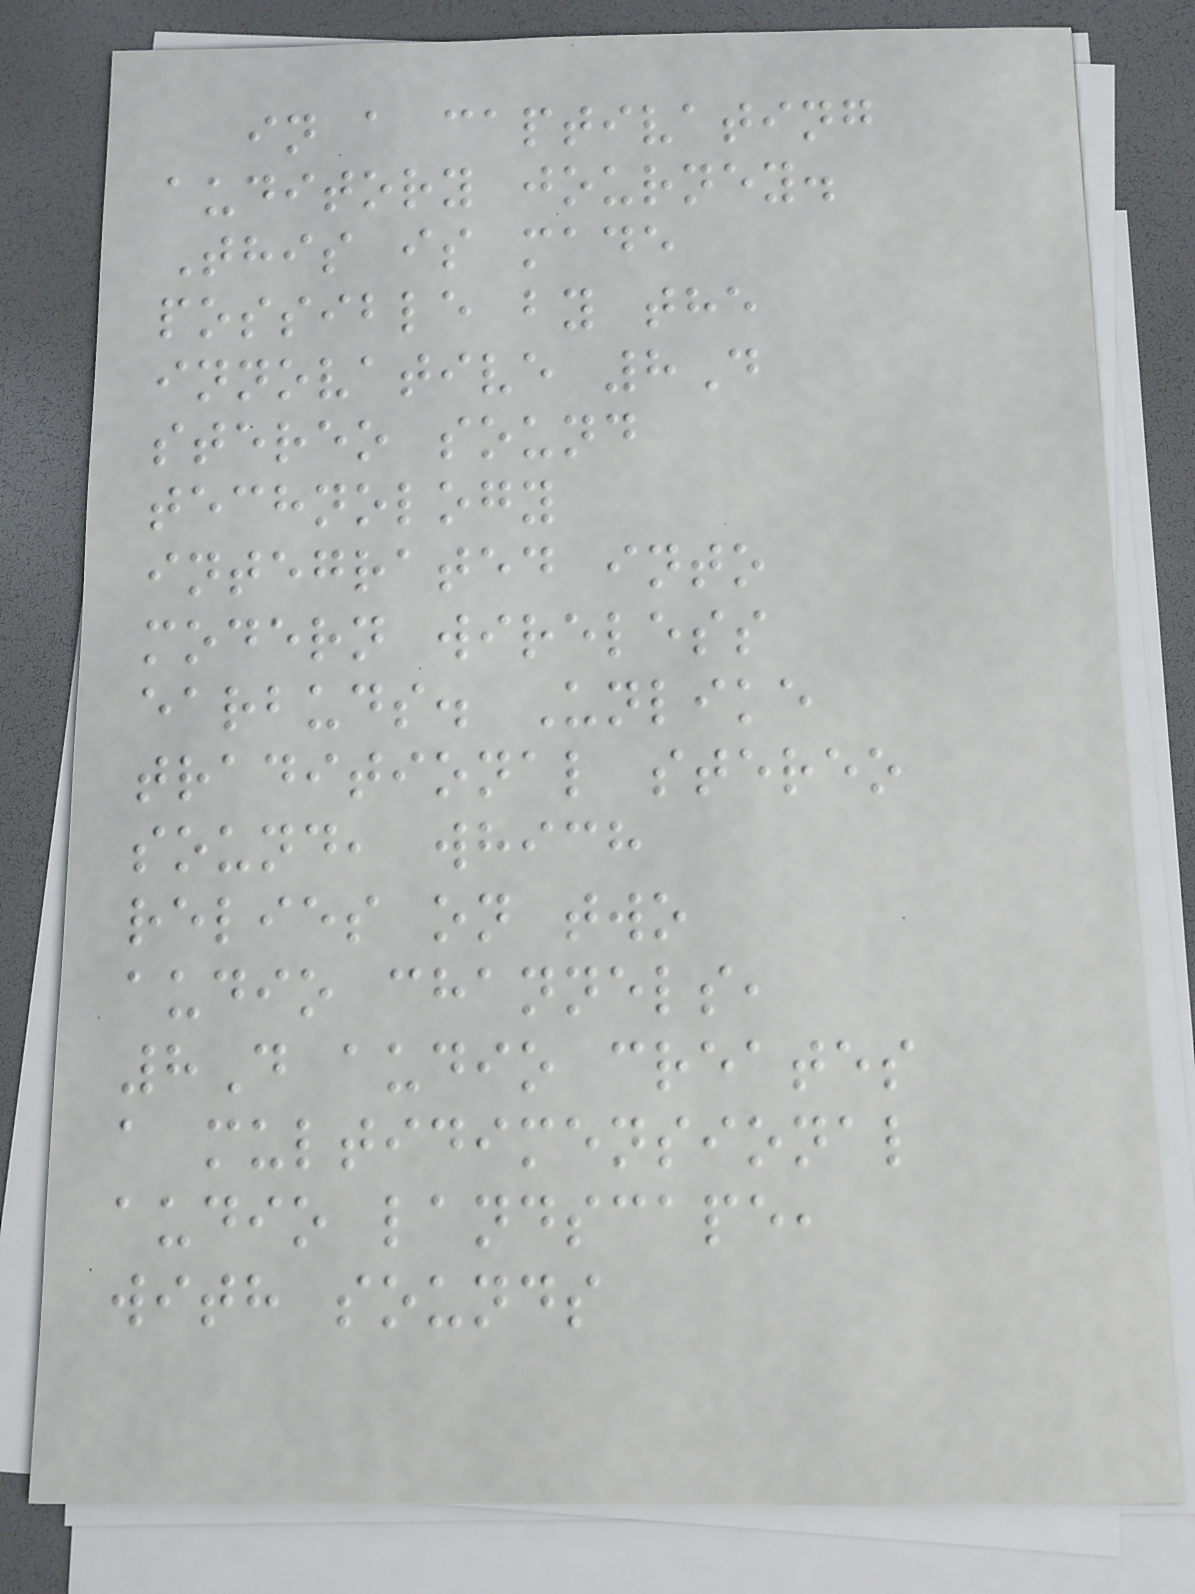in a captivating
auditory journey.
This is made
possible by the
innovative 8D
stereo sound
technology
integrated into
modern wireless
earbuds. Unlike
traditional stereo
sound, which
relies on two
audio channels,
8D audio creates
a multidimensional
audio landscape,
with sounds
